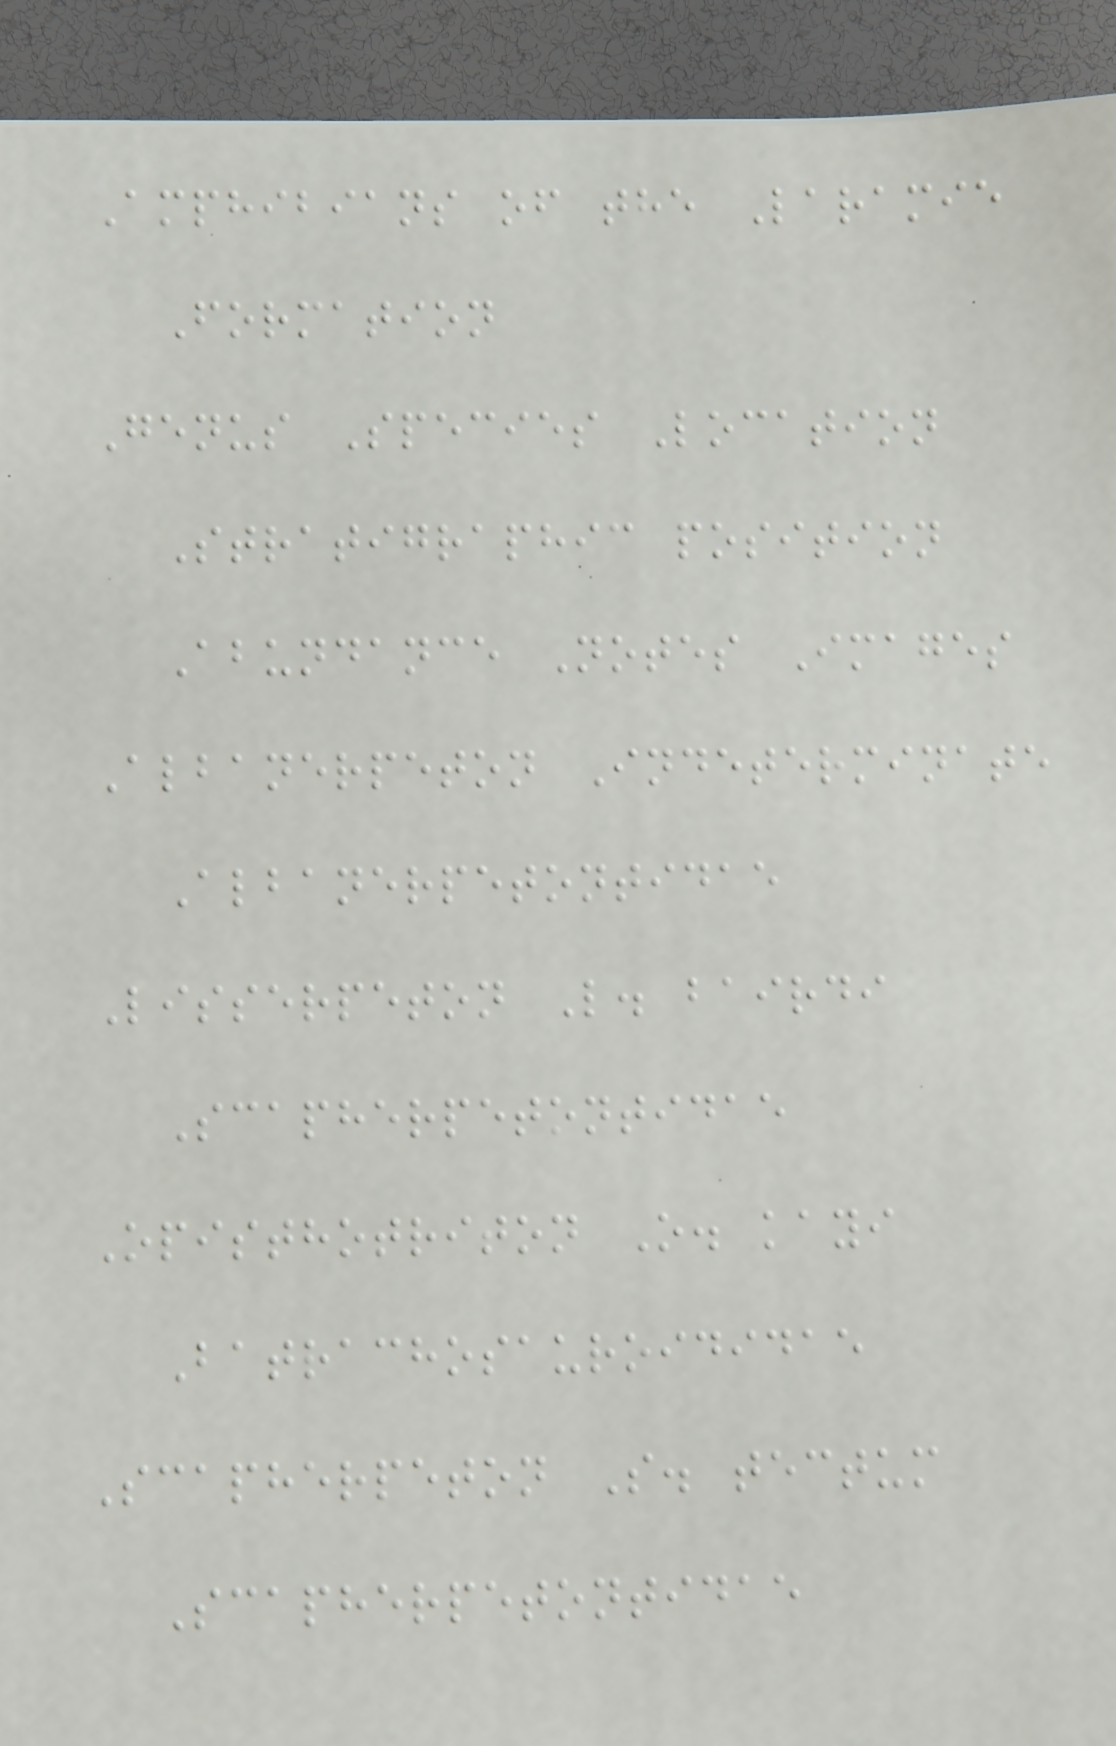Amphibians of the Laramie
Formation
Genus Species Location
Stratigraphic position
Abundance Notes Images
Albanerpeton Indeterminate
Albanerpetontidae
Lisserpeton L. bairdi
Scapherpetontidae
Opisthotriton O. kayi
Batrachosauroididae
Scapherpeton S. tectum
Scapherpetontidae
